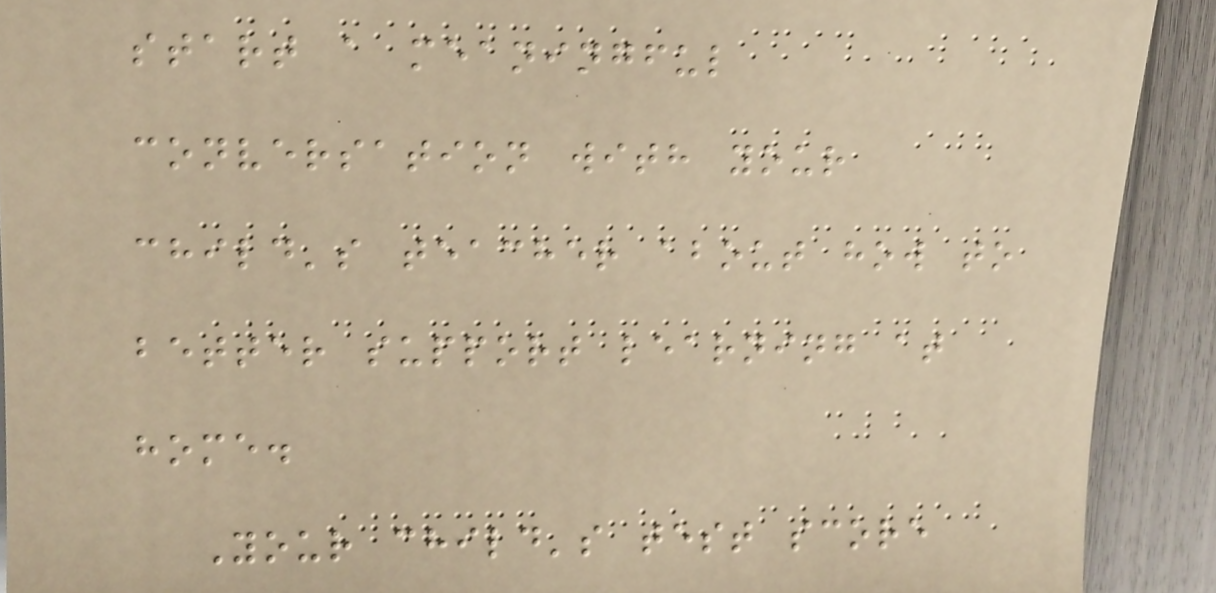start a meaningful
conversation with your
child's teacher about how to
better support learning at
home.
Your child's test score
